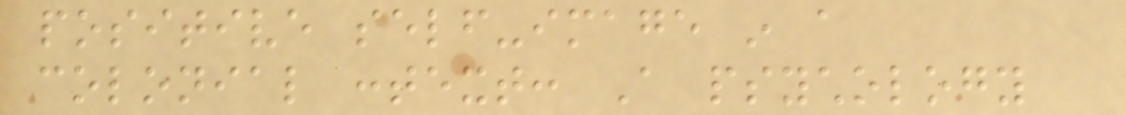positive self-image in a
colonial context: A psychology
